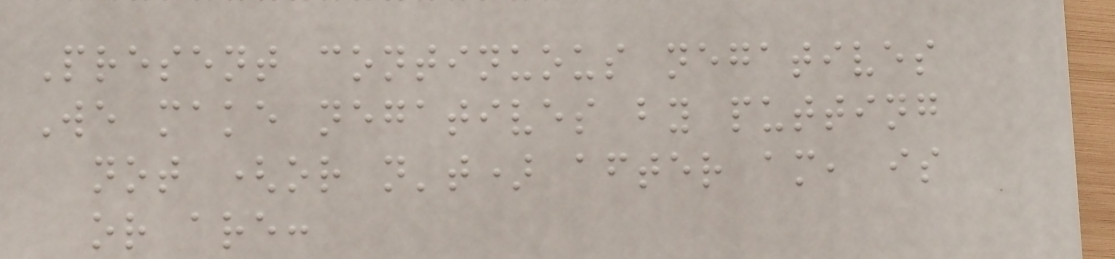Present continuous negatives
We make negatives by putting
not (or n't) after am, is
or are:
